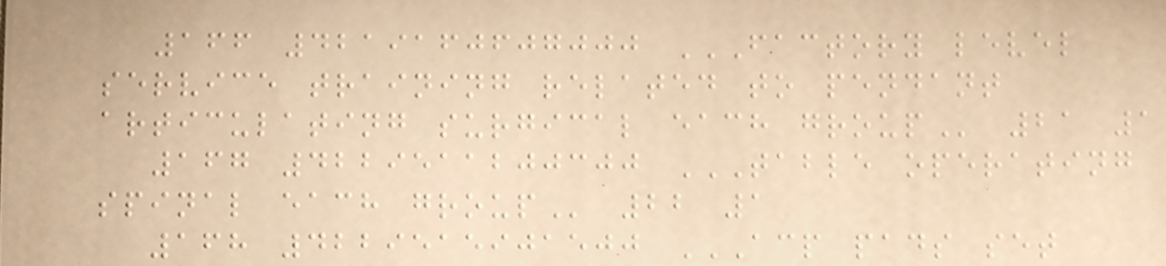166 4219160607000 FACTORY LEVEL
SERVICE TRAINING RELATED TO PENDANT
ARTICULATING SURGICAL EACH GROUP 21 1
167 4229511200300 TABLE OPERATING
SPINAL EACH GROUP 22 1
168 4229515901500 ACP PADS SET
